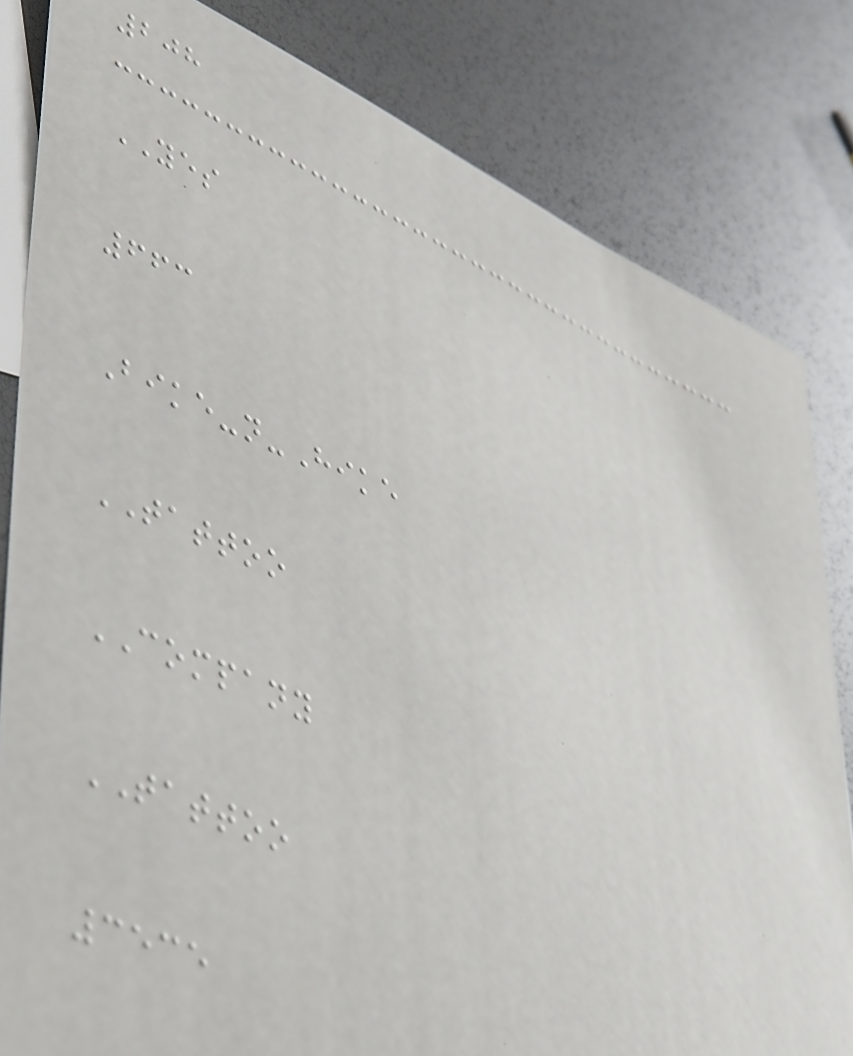208
YES
663
Bike-n-Hike
TATTOO
COMPANY
TATTOO
3535
